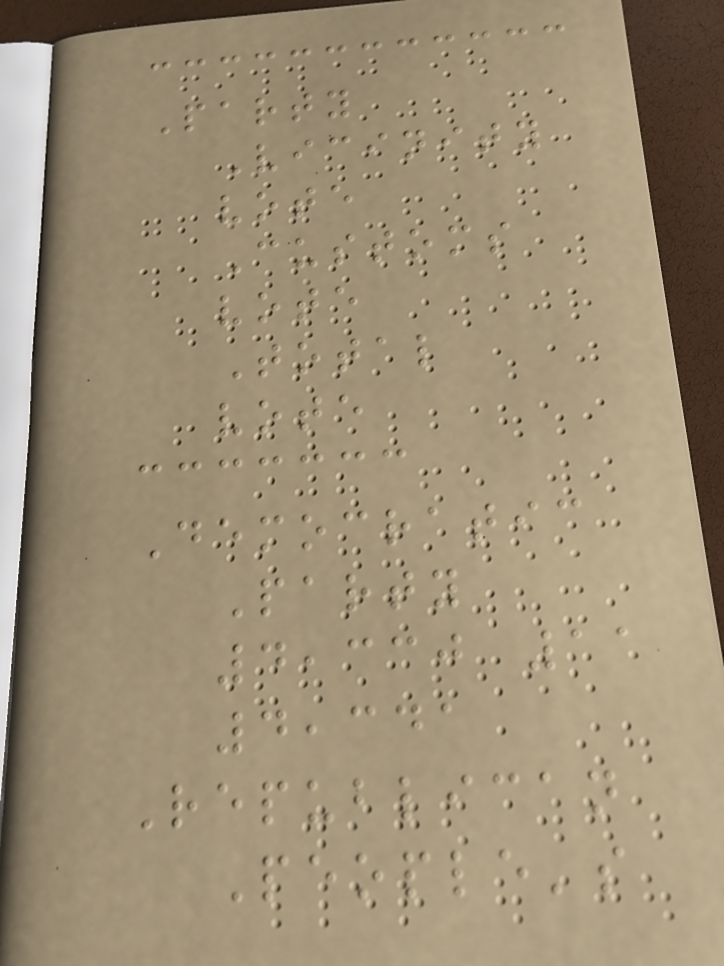Party
Vicinity
vote
Customs
vote
Total
vote
Democratic
Party
4,330 11
4,341
Republican
People's
